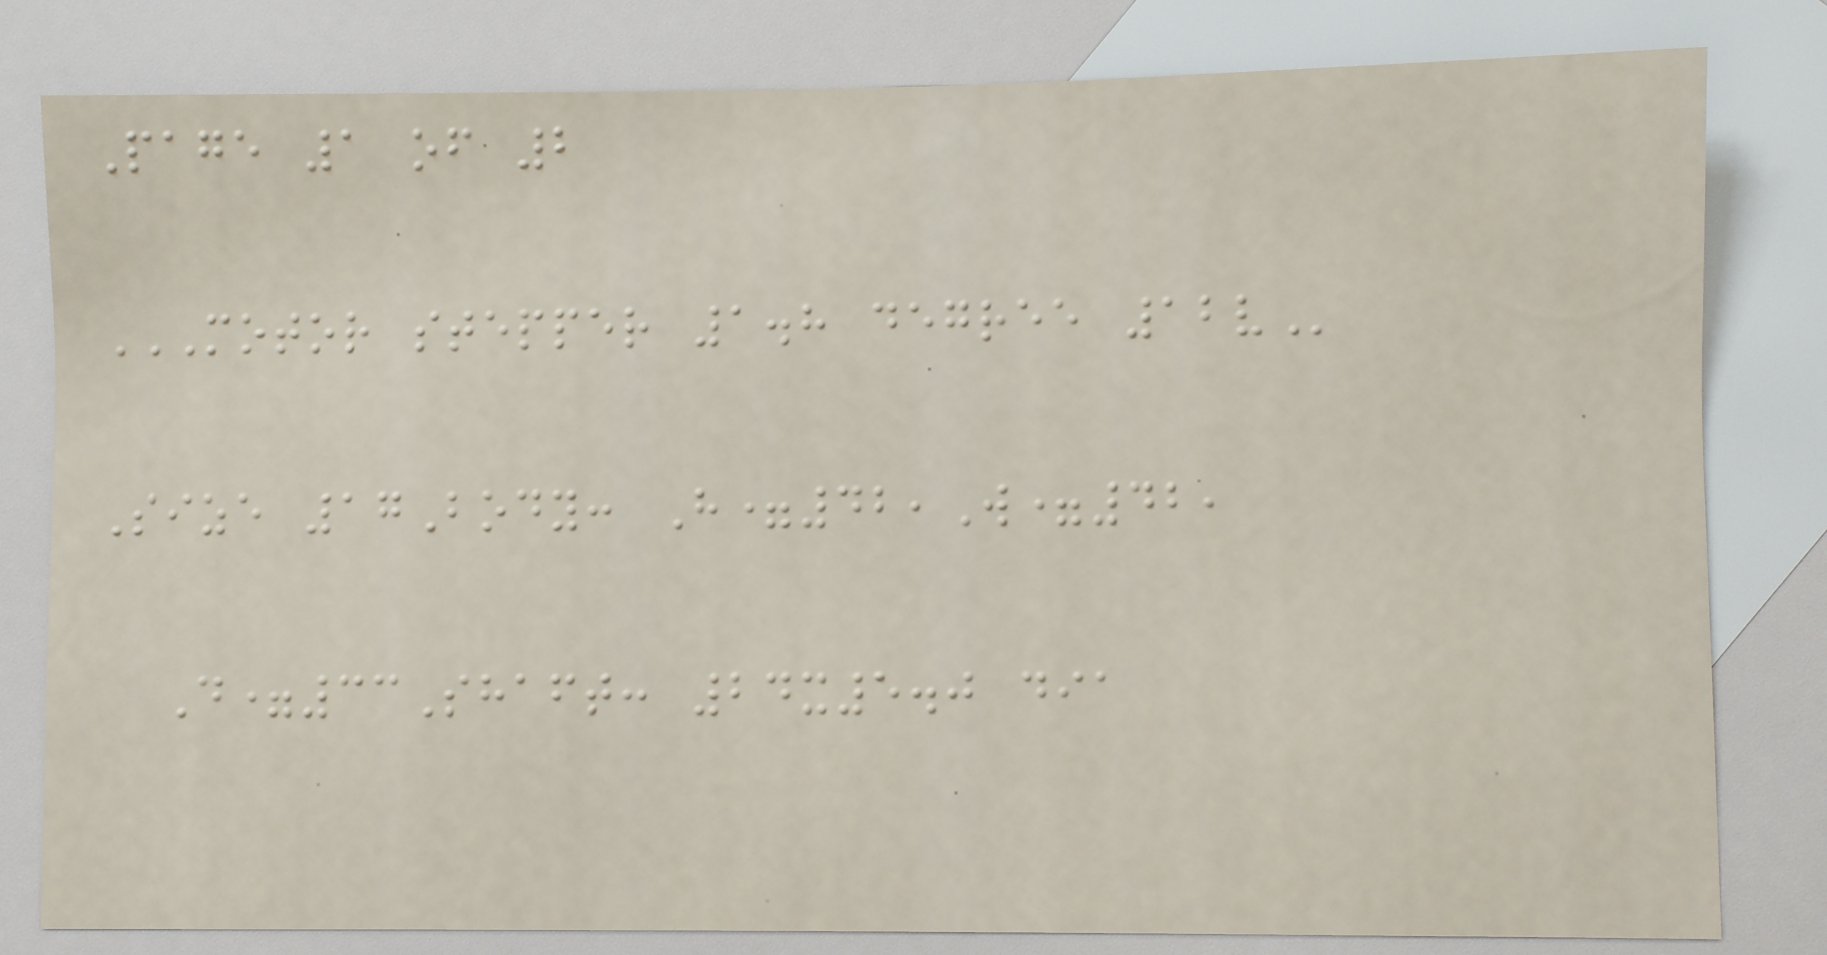Page 1 of 2
MOTOR STEPPER 1.8 DEGREE 12V
Size 17Body: H=42,W=42,
D=33Shaft: 24x5.0 dia
